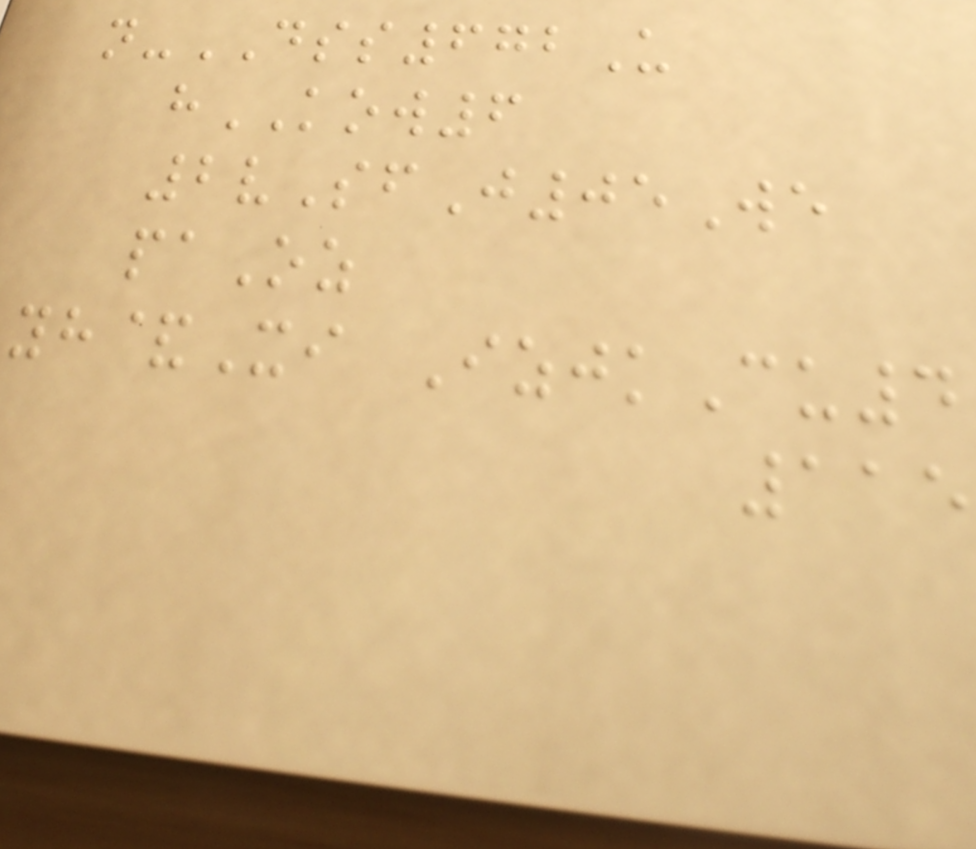n-DSS672U
hKOW6
2vSfJ05We
paOz
yh&Xi IzjkCu4
115
